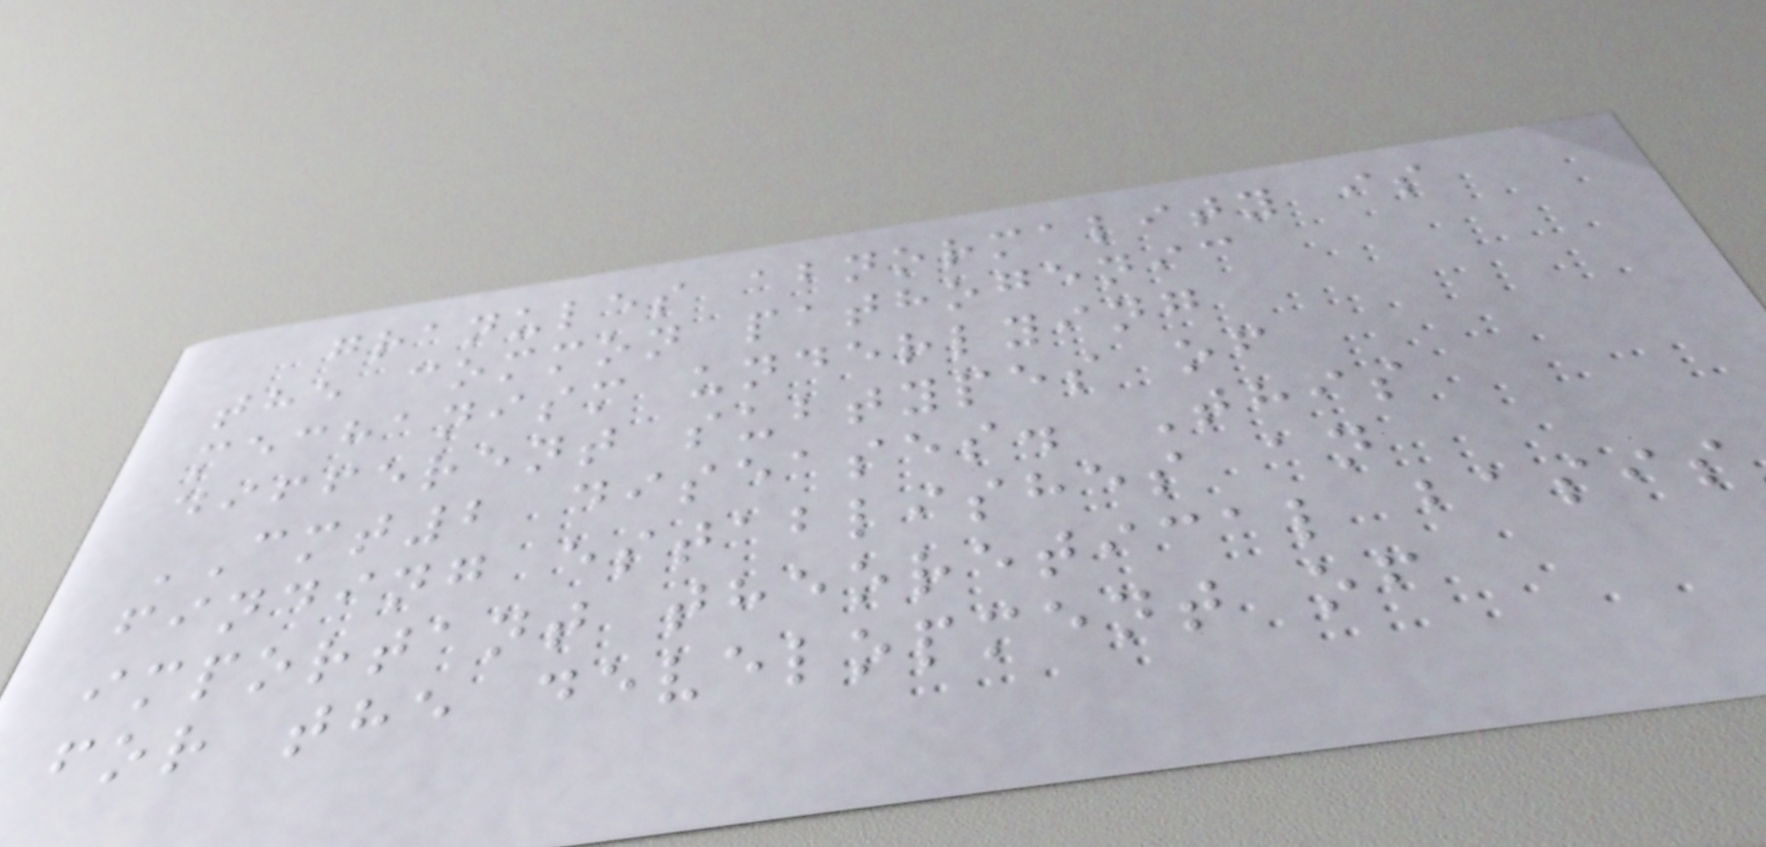granules abnormality is
the common pathogenic
mechanism underlying
different subtypes of
CMT2 diseases. This
finding establishes an
important theoretical basis
for the development of
